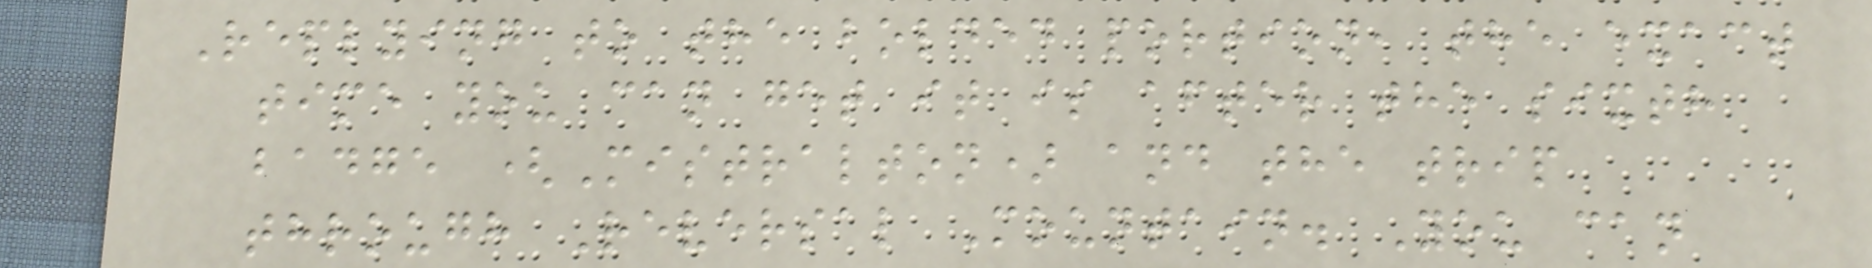Replying to the bolded portion, the exact
time you can get it is after the sixth
badge (Mistralton) and the trip
through Reversal Mountain. You can
